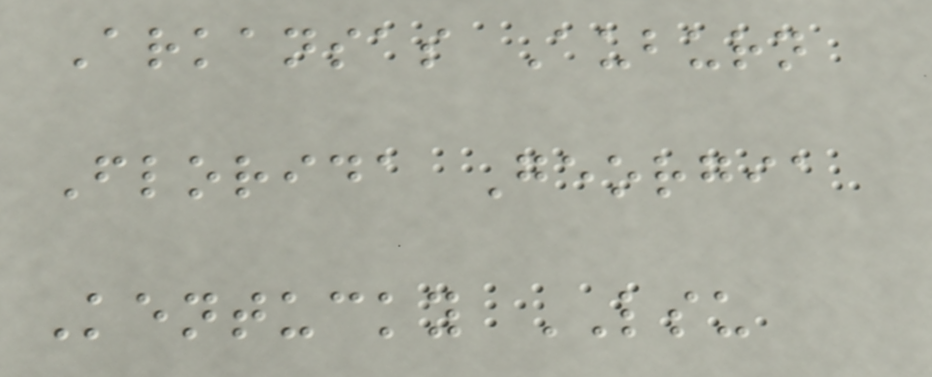Arkansas Auburn
Florida Georgia
Kentucky LSU
